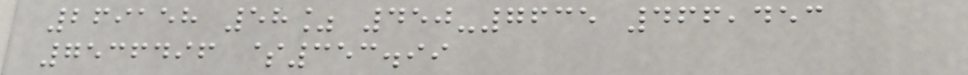269158 58% 450-7635 466,453
7536496 $353.99
